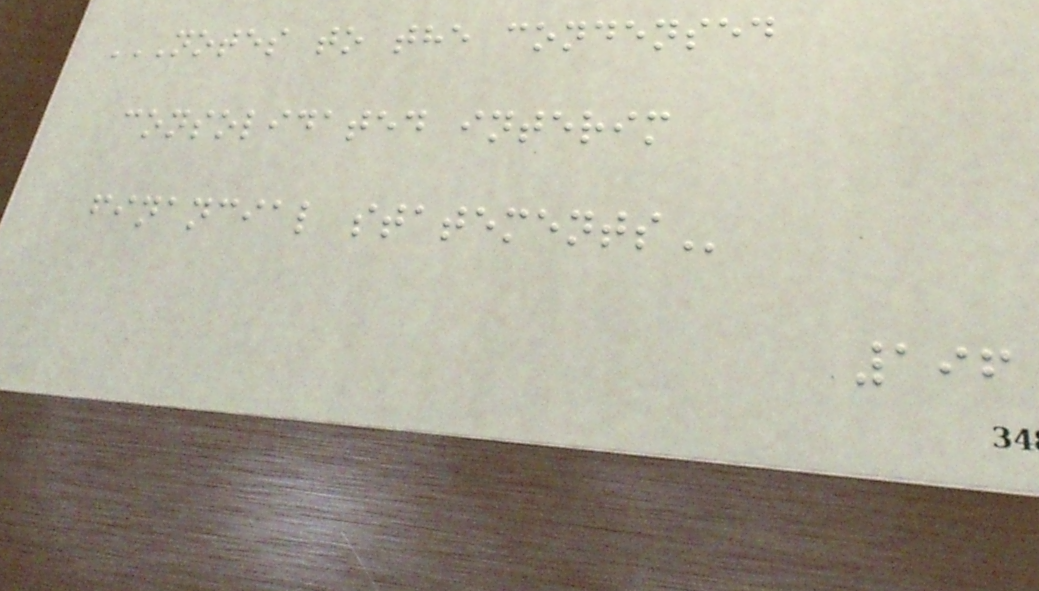NOTES TO THE CONDENSED
CONSOLIDATED INTERIM
FINANCIAL STATEMENTS
196
